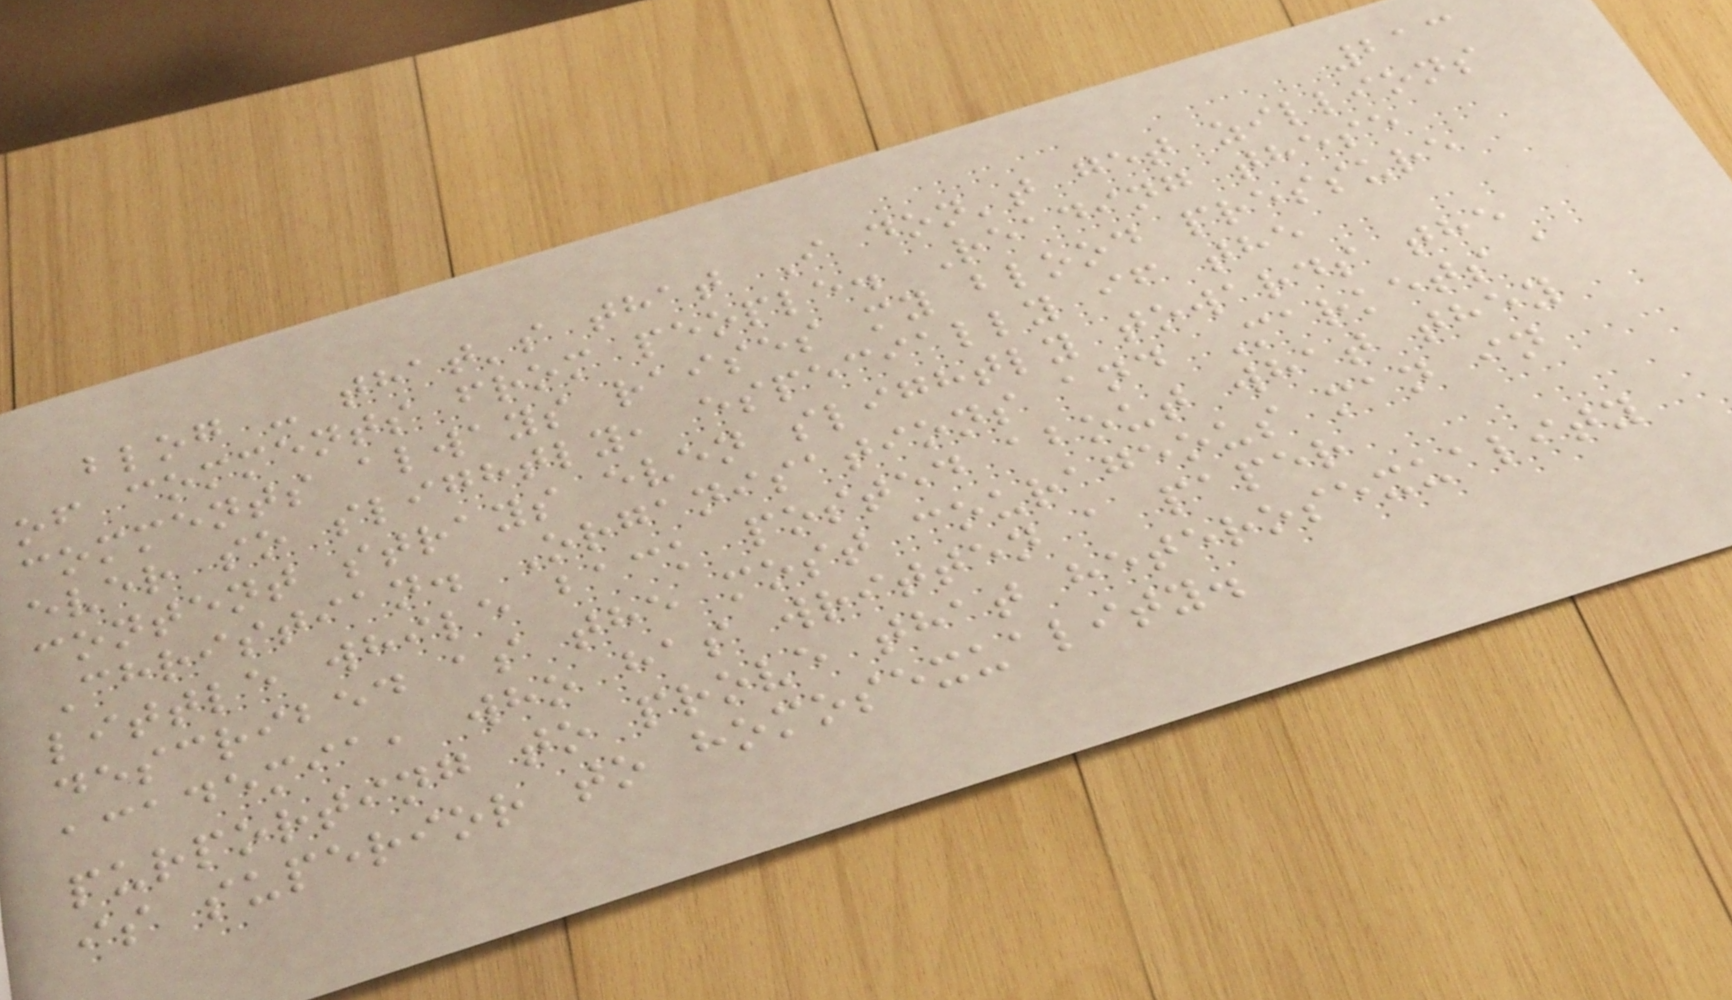213
blog - that's that I don't get zillions
of comments from people. Reading these
comments always raises my blood pressure
ever so slightly, especially if the
content strays even slightly towards the
Christian. Organisations and Markets a
little while back posted about what they
described as the most courageous man in
academia, who has written a paper
purporting to prove that heterosexuality
is superior to homosexuality.
